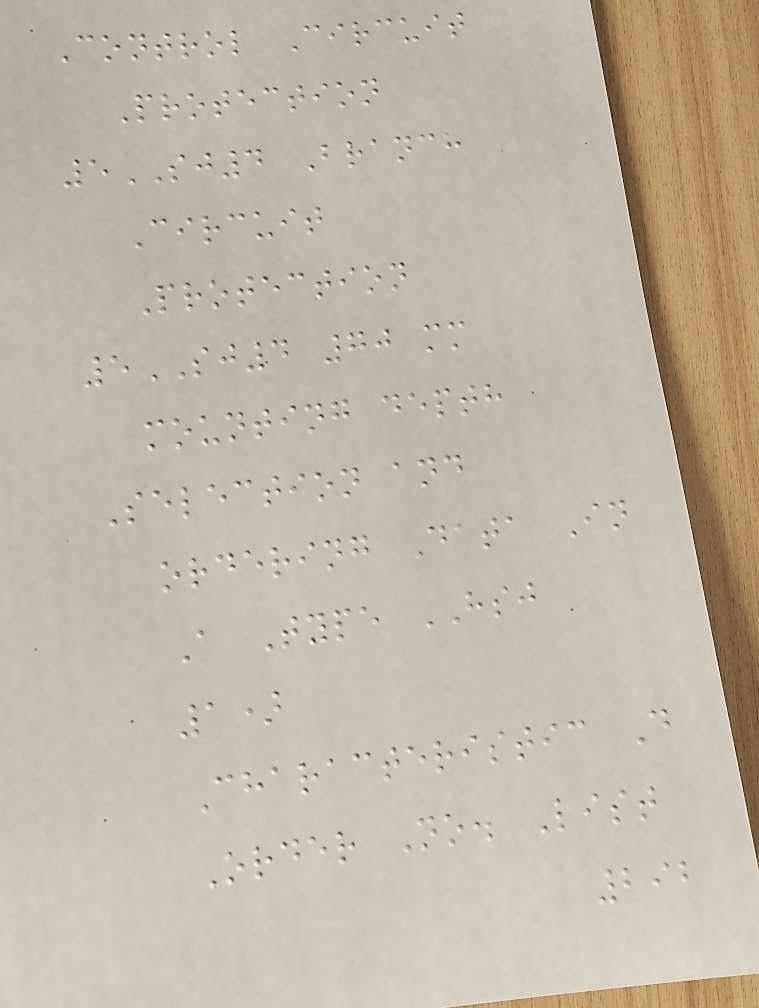Control Circuit
Protection
5SJ4 Branch
Circuit
Protection
5SJ4 70 mm
mounting depth
Selection and
ordering Data In
A Type HSJ
1)
Characteristic D
Order No. List
292
